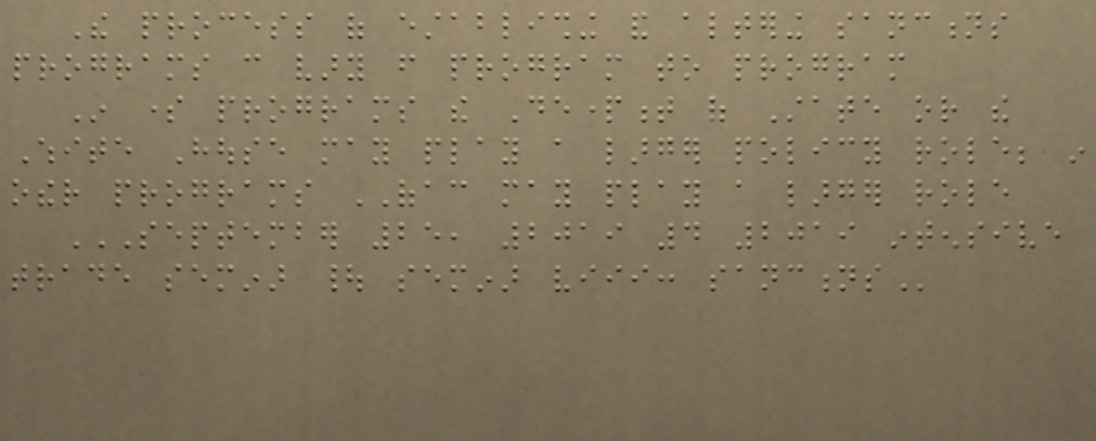The process of establishing and altering sanctions
programs can vary from program to program
In some programs the Department of State or the
White House may play a larger policy role; in
other programs OFAC may play a larger role
SEPTEMBER 25, 2019 4 2019 INTENSIVE
TRADE SEMINAR | SEMINAR VIII: SANCTIONS
